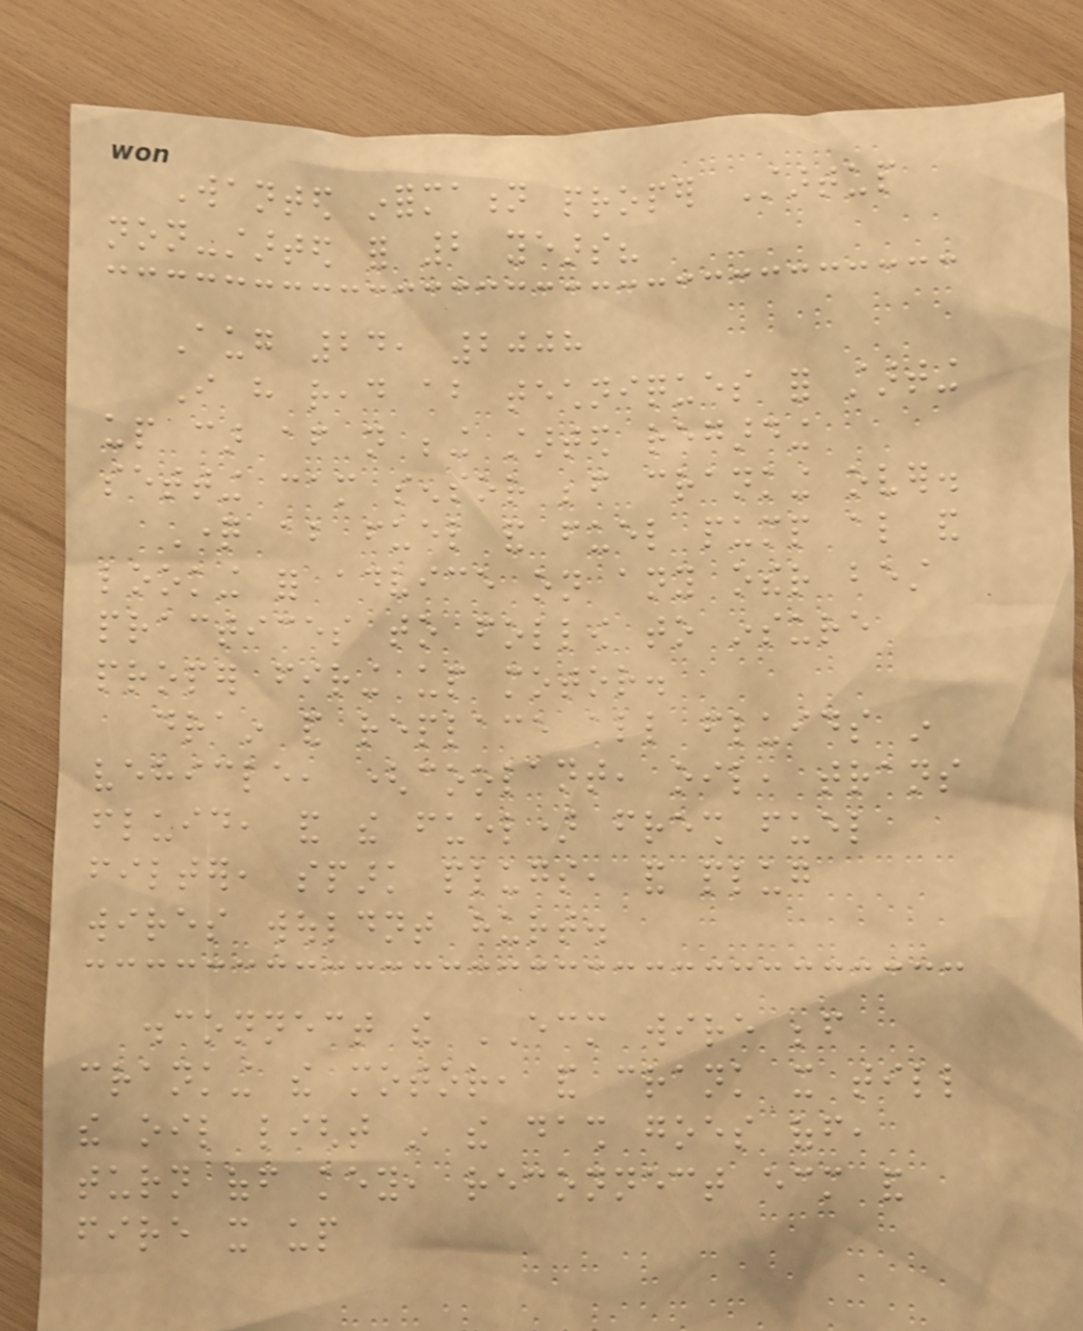Wanted information proper Startup
non-started for 2 years?
Aug 24, 2008
I have read about techniques for starting
up car after not being started regarding
setting cam sensor before cranking over.
Question about fuel and fuel pump also and
looking for advice on any other best
practices to follow to insure
proper firing up motor.
drain and replace all fluids in
vehicle, (coolant, oil, trans
fluid, and the fuel) fresh fuel
filter, spark plugs, and plug
wires wouldnt hurt.
disconnect the ECM wire before
cranking the motor, and crank it till
the oil light in the dash goes off,
turn off key, reconnect ecm and
fire it up
